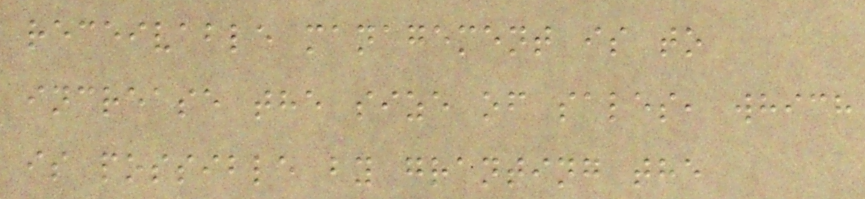receivable management is to
increase the size of sales, which
is possible by granting the
